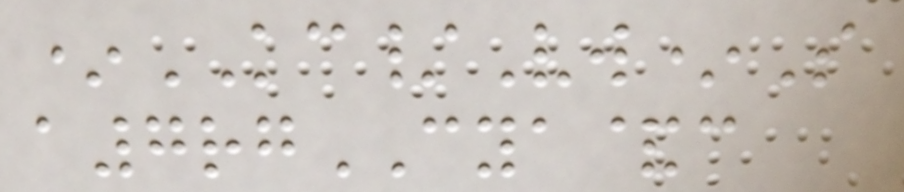*KC/Vw*S
a7rgCYA&c
